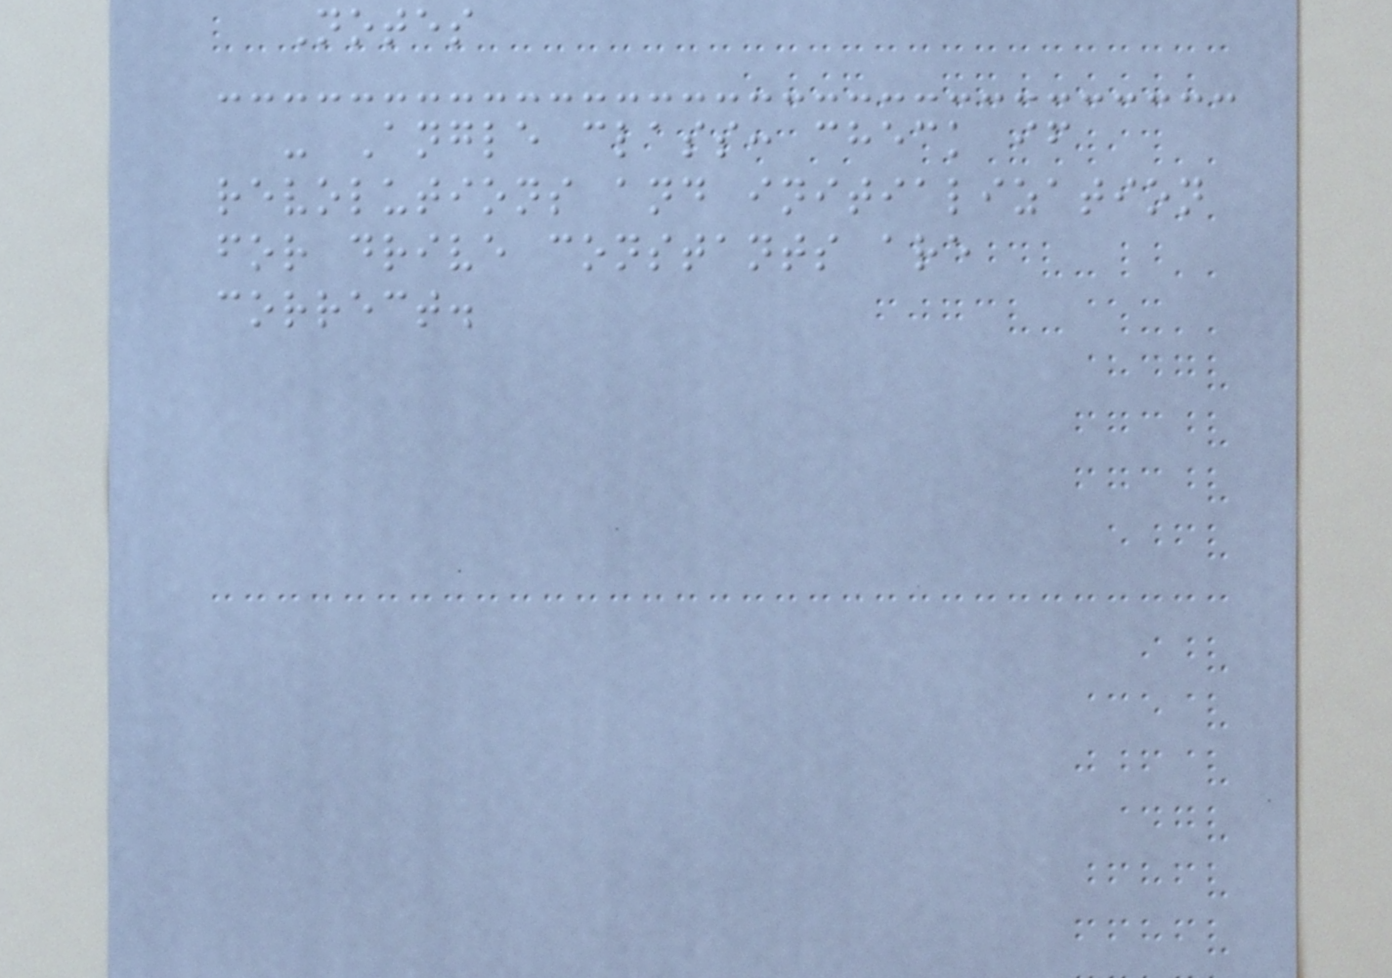Notes
- Angle class: check if
revolutions and initialization
for drive constants are
correct.
